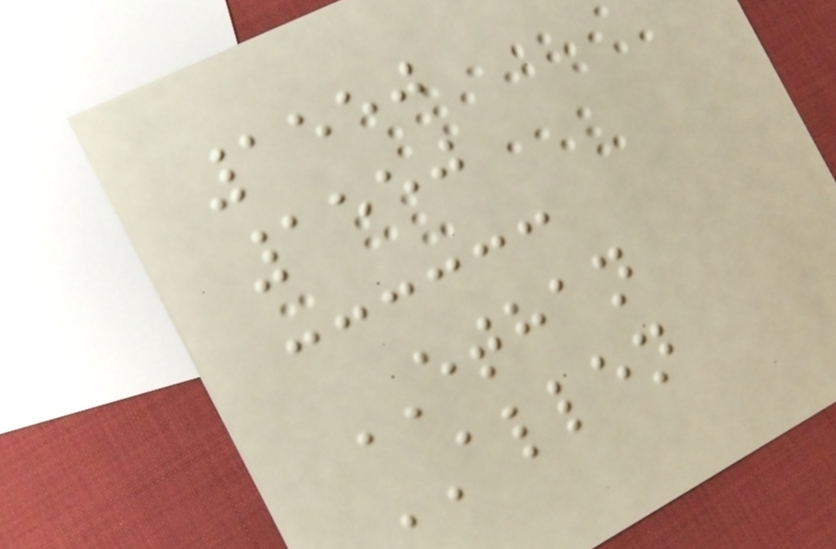1550
1550
ETHAN
ALLEN
